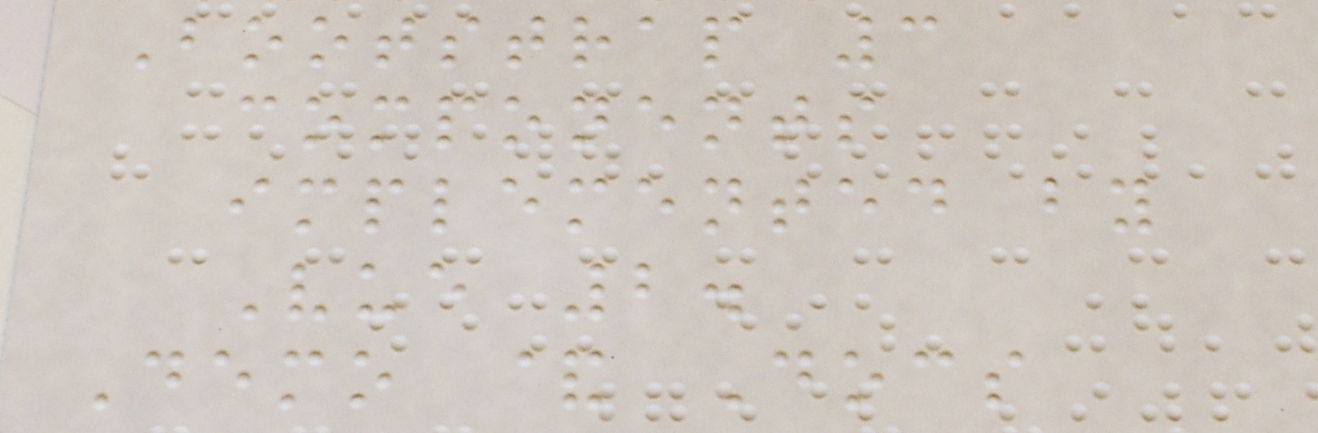Bootstrap 3
components
implemented by
Vue 2.
Demo & Docs
